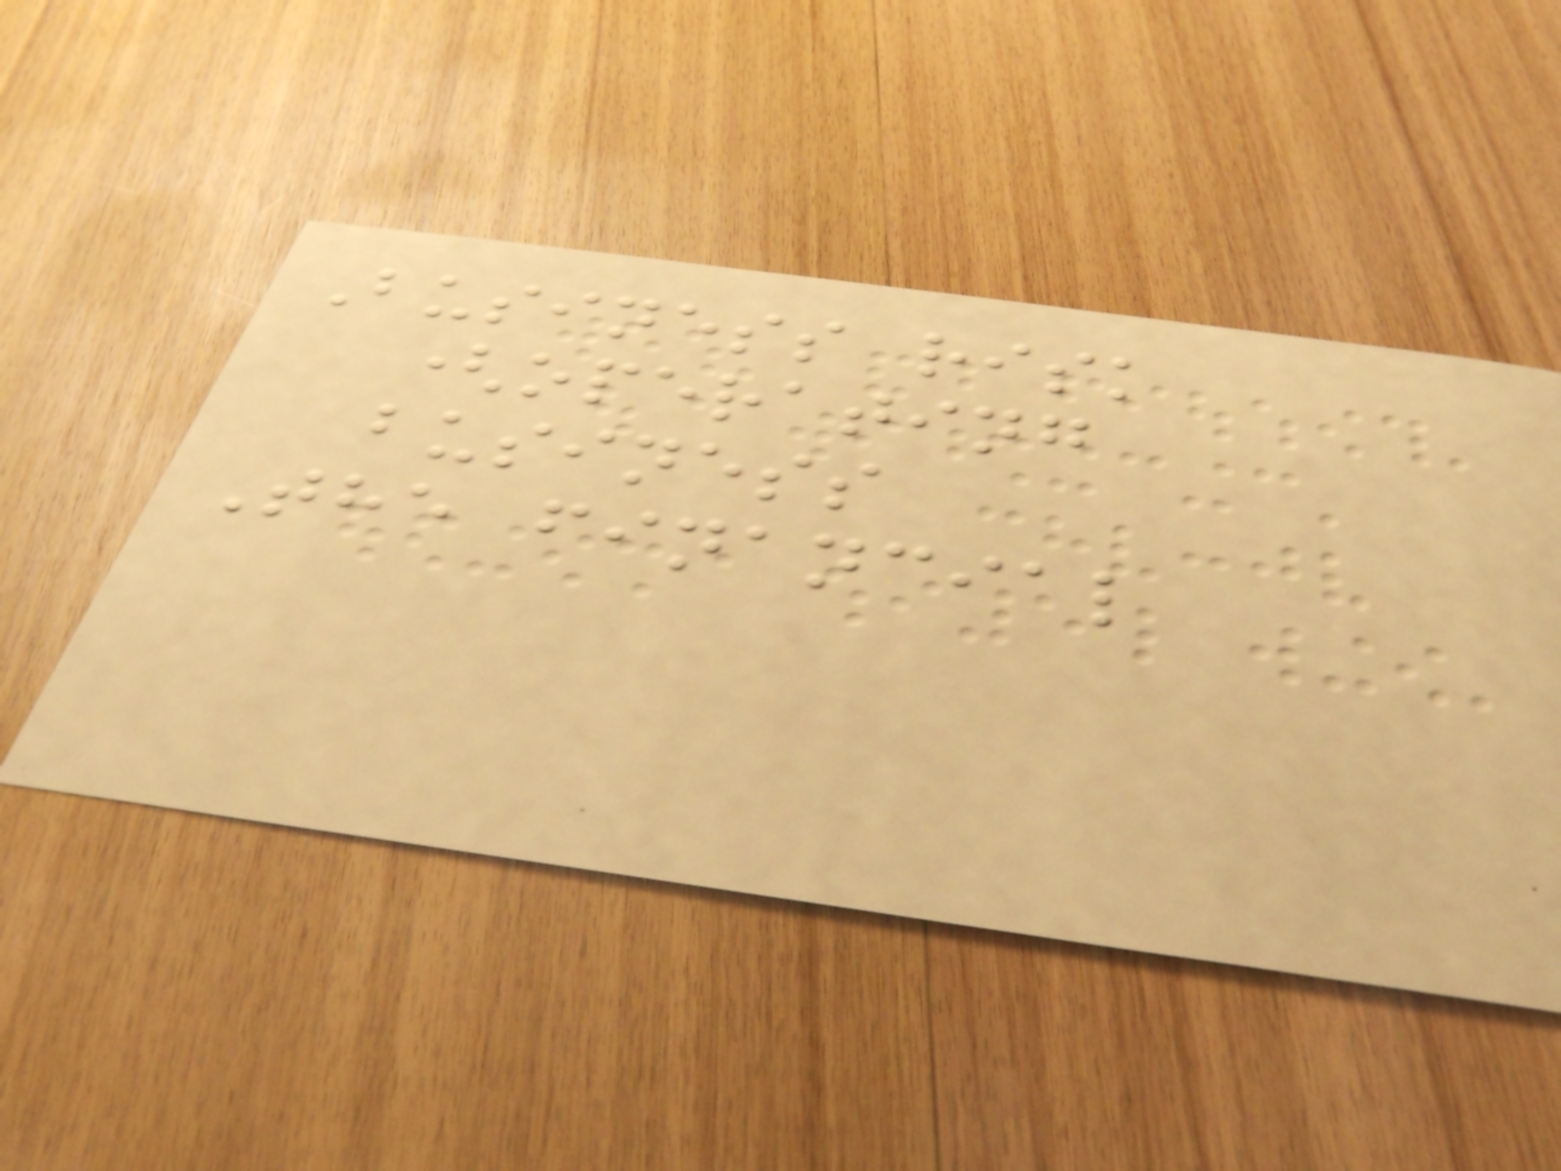Business risk
(operating
business
The financial
